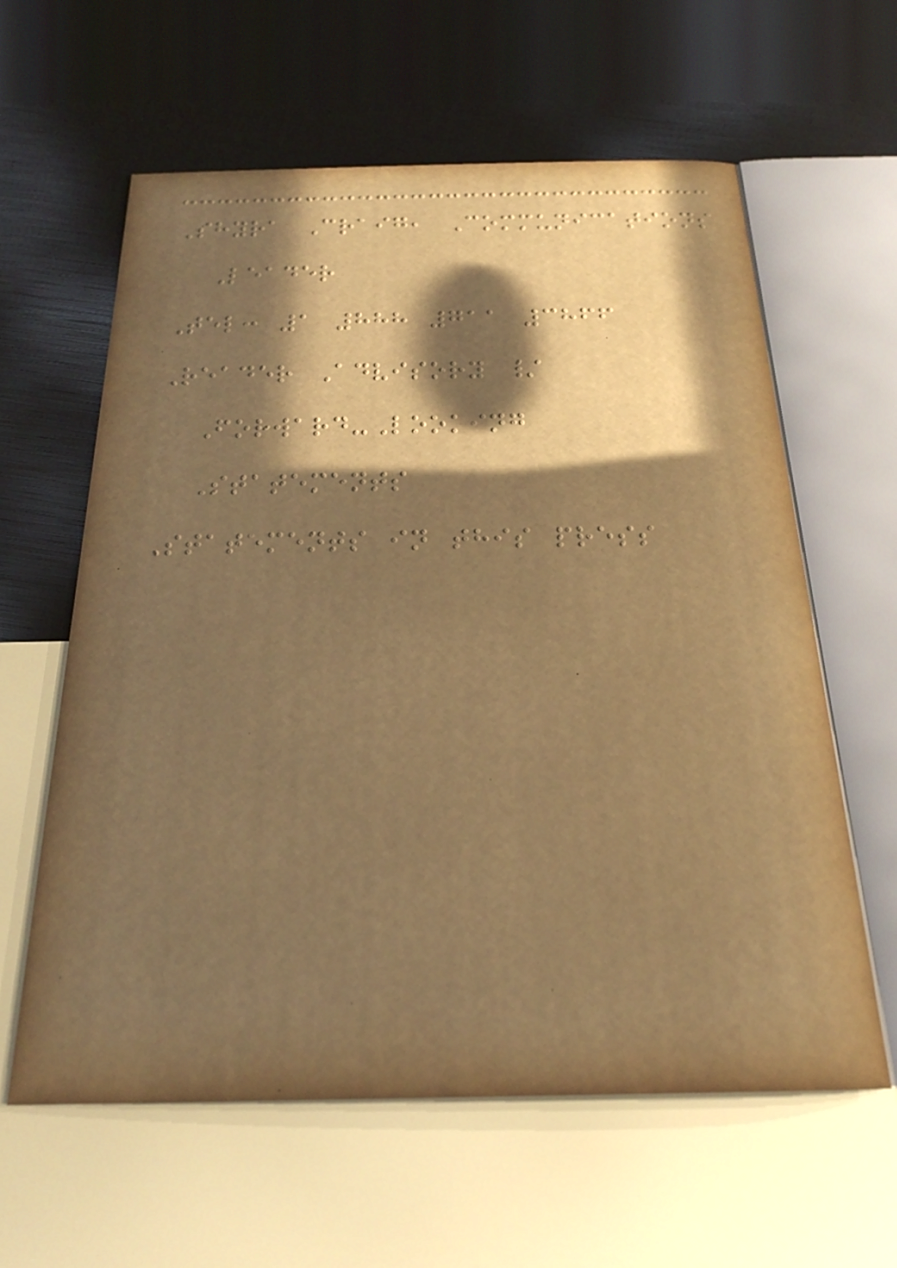Shyra Craig, Communications
Leader
Tel: 1 888 711 3866
Reader Advisory /
Forward-Looking
Statements
Statements in this press
